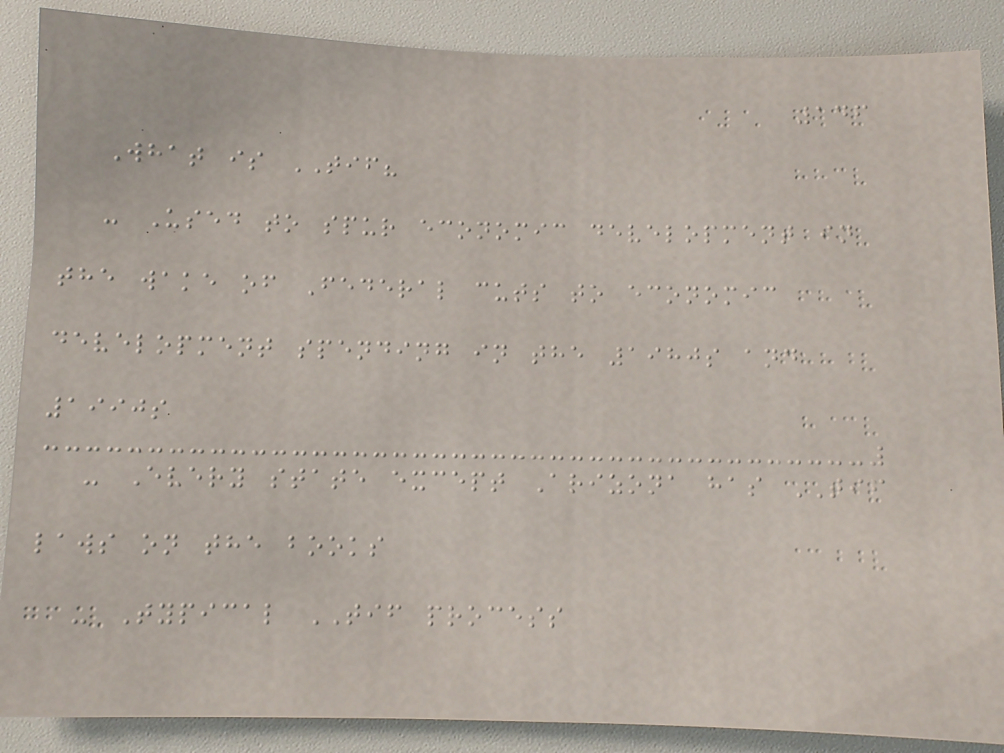146
What is TIF?
- Used to spur economic development in
the wake of Federal cuts to economic
development spending in the 1980s and
1990s
- Every state except Arizona has TIF
laws on the books
- Typical TIF process
